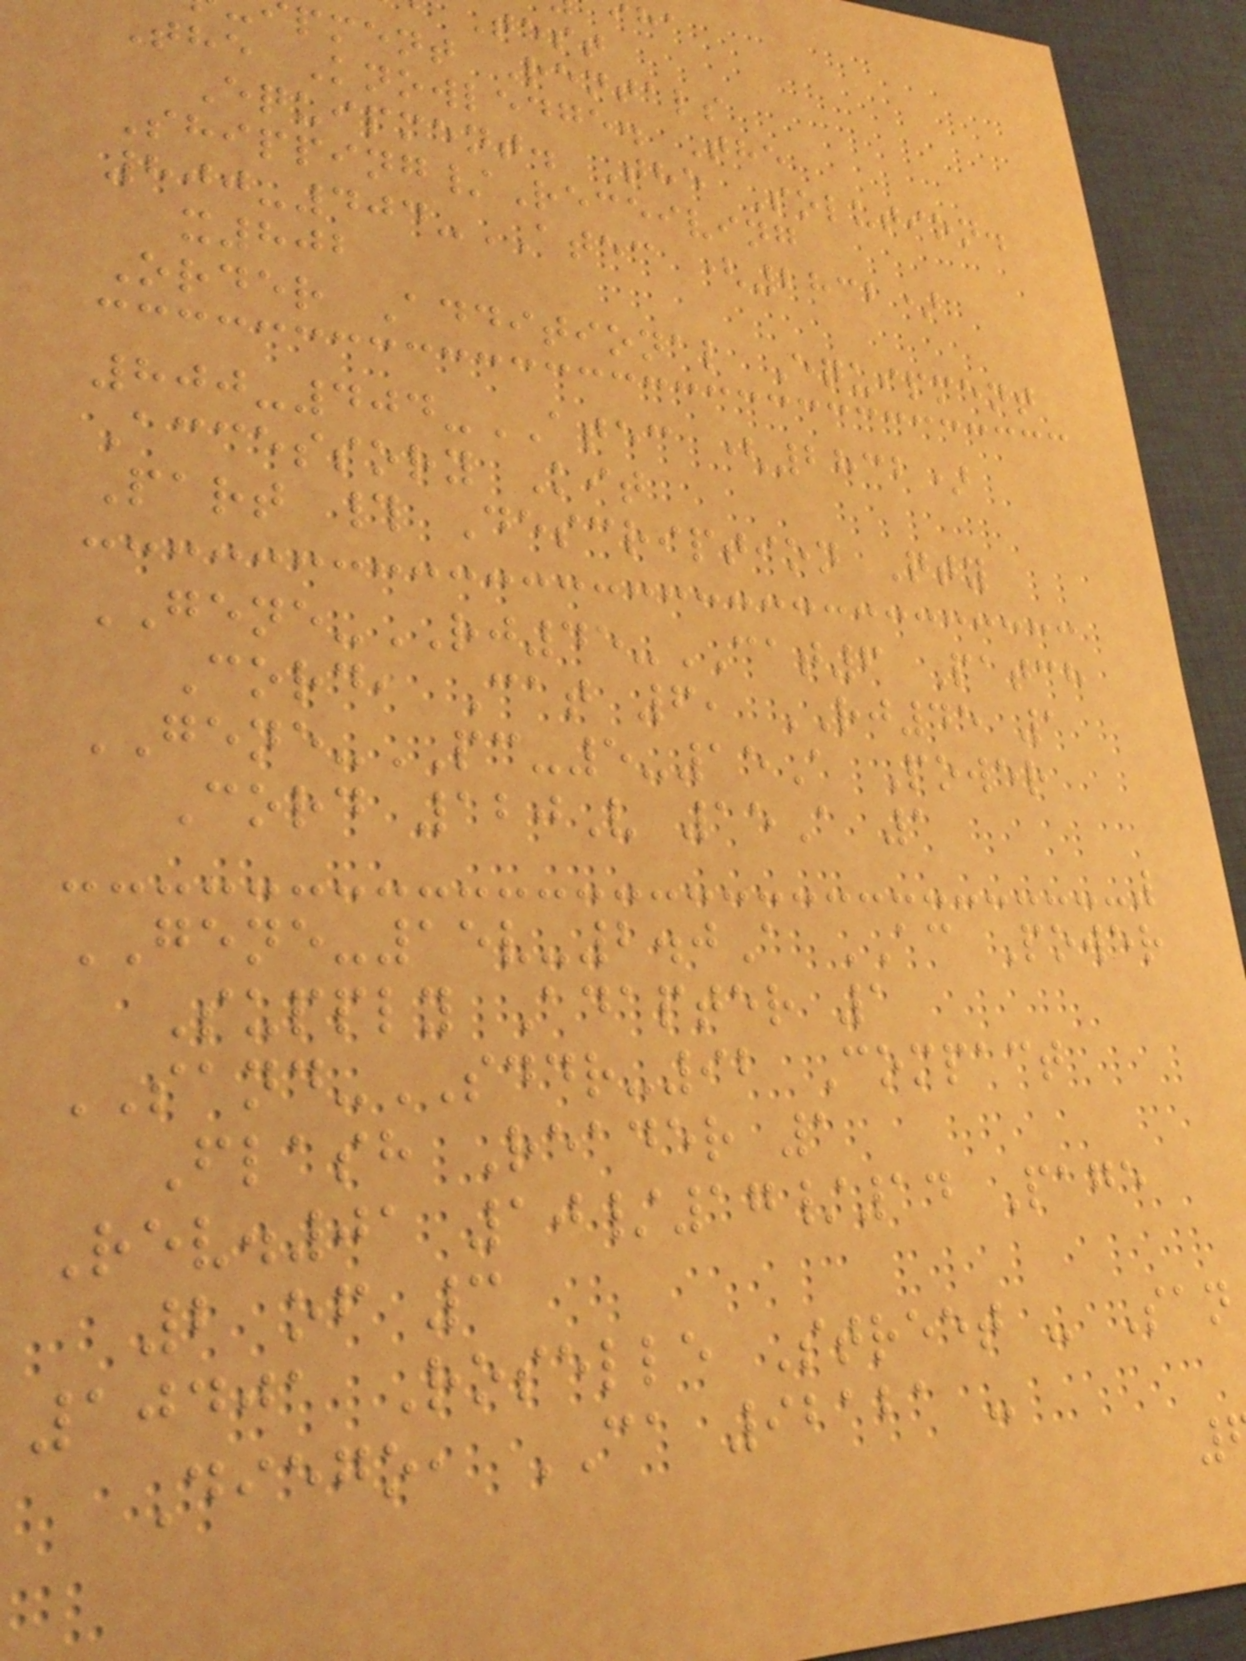Test
pment Rentals
The Knowledge. The
Equipment. The Solution.
Shipping/Receiving
800-404-ATEC (2832)
x802
Order Additional Equipment
800-404-ATEC (2832)
Accessory Kit
Part # Description Qty
GENE-RJ45-CAT6 Patch
Cord, Cat 6, RJ45 1
GENE-PC-5-15A Power
Cord 120V 15A 1
GENE-15v-2.0A AC Power
Supply Adapter 1
SAND-SDDR-92 Compact
Flash Reader 1
Rev.01 10/17/14 Page
2 of 3
10401 Roselle Street - San
Diego, CA 92121 -
